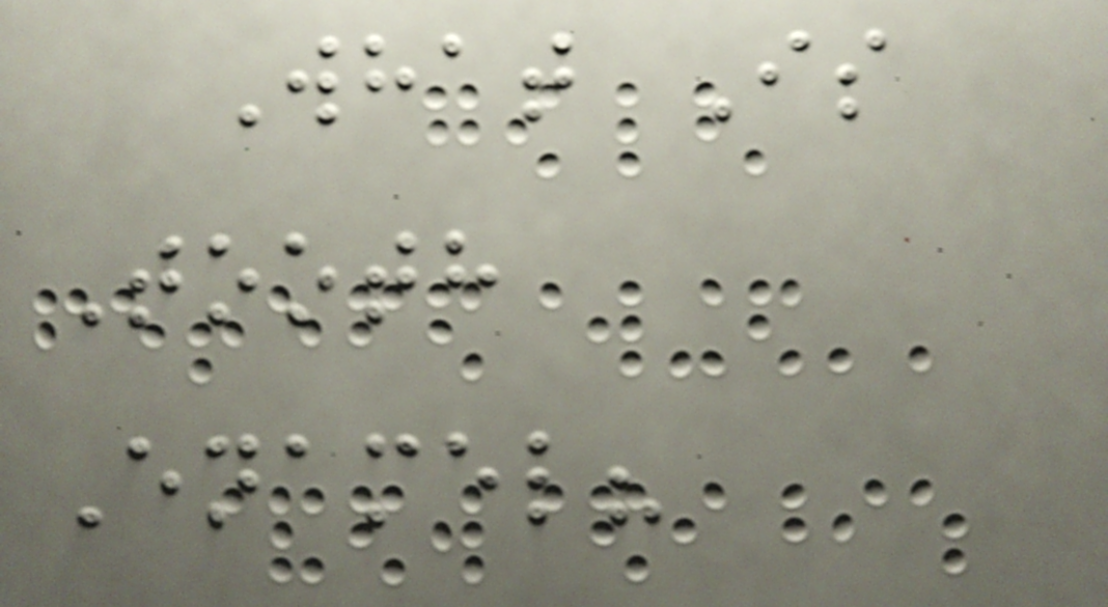What Is
Tooth
Enamel?
